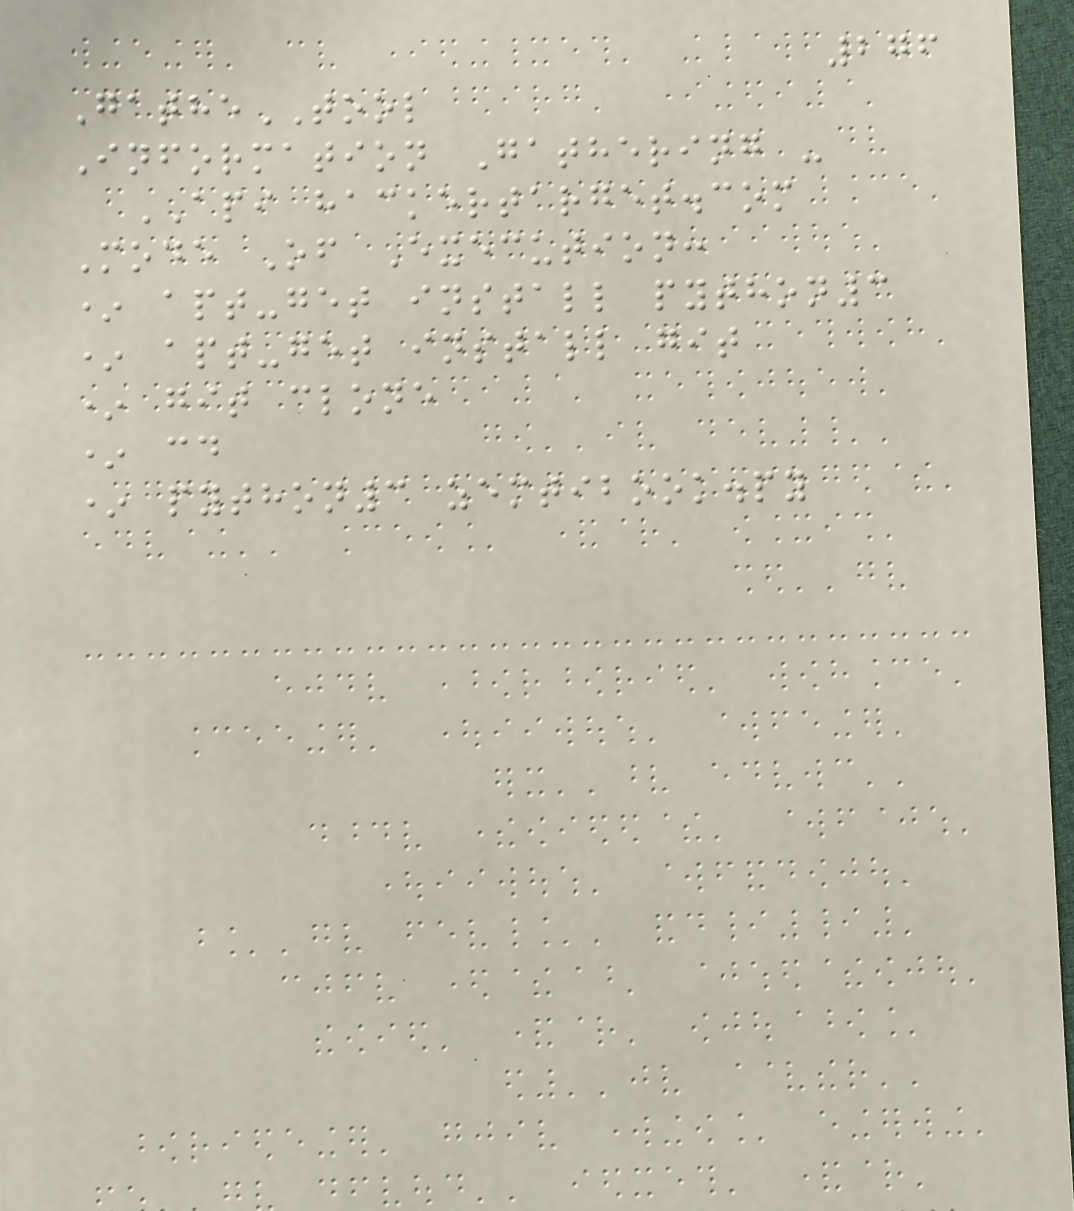276
GatheTOOL
Information Gathering -
API hackertarget.com
Mode Of Execution:
* apt-get install python3
* apt-get install git
* git clone
* cd
* python3 zemtibook.py
